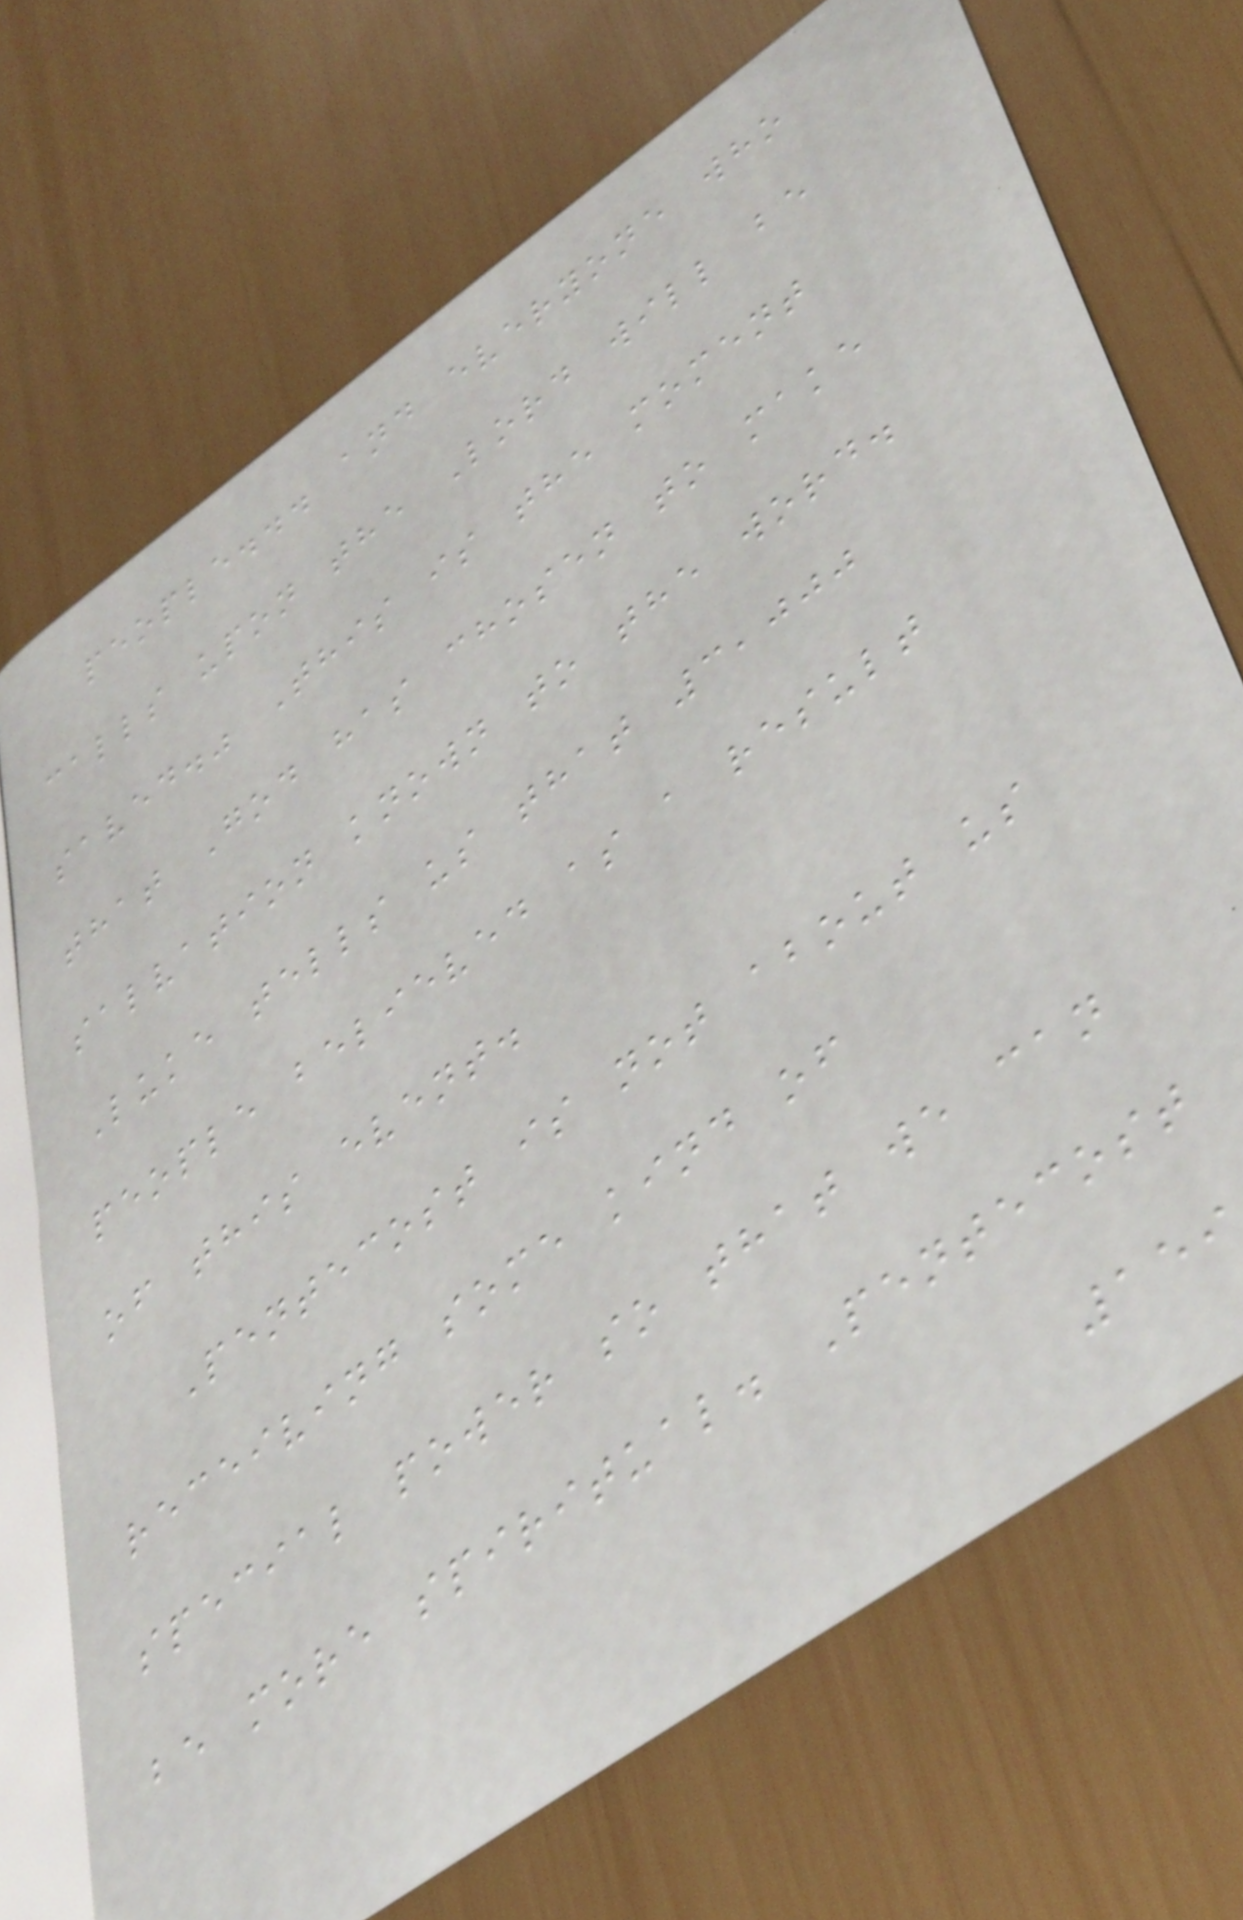people... and everyone who
calls upon the Lord will be
saved." This is the moment
that God has chosen to make
salvation known to the word.
Luke tells us that 3,000
people believed as a result
of this event.
Pentecost is not about us
receiving some kind of
special power so that we can
be more spiritual. Pentecost
159
